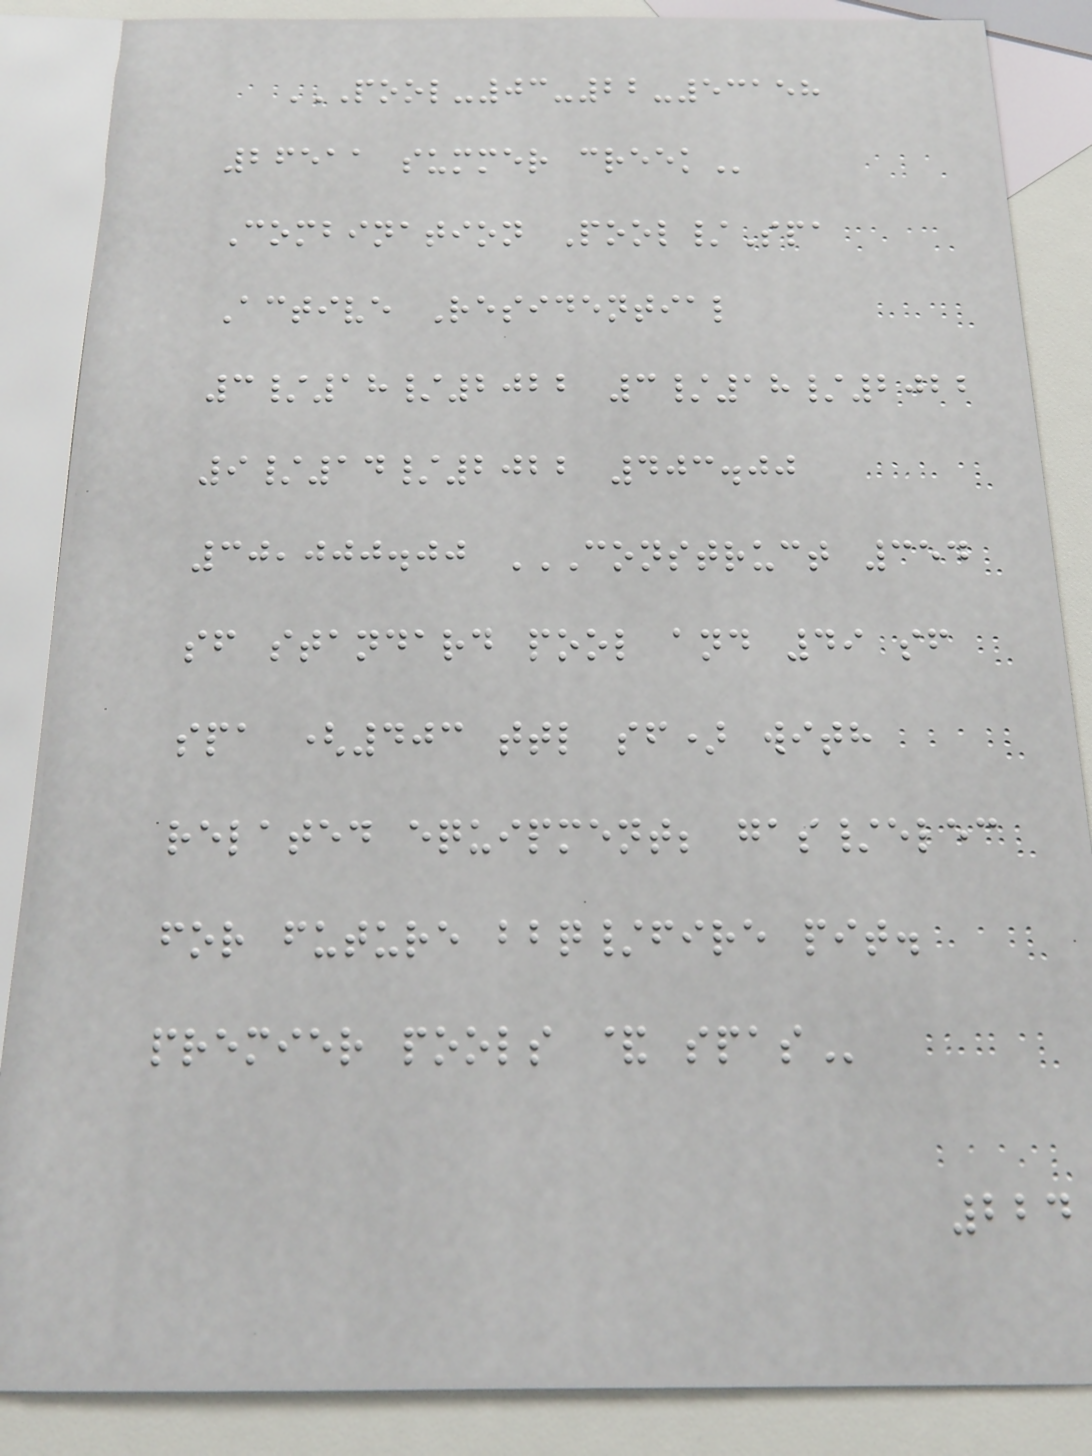POOL-03-22-53158
26511 SUMMER CREEK
Combination Pool/Spa
Active Residential
3/18/2022 3/18/2022
9/14/2022 403.00
30,000.00 CONSTRUCT 354
SF STANDARD POOL AND 49 SF
SPA (403 TTL SF) WITH
RELATED EQUIPMENT; GAS/ELEC
FOR FUTURE BBQ/FIRE PIT.
PREMIER POOLS & SPAS
224
